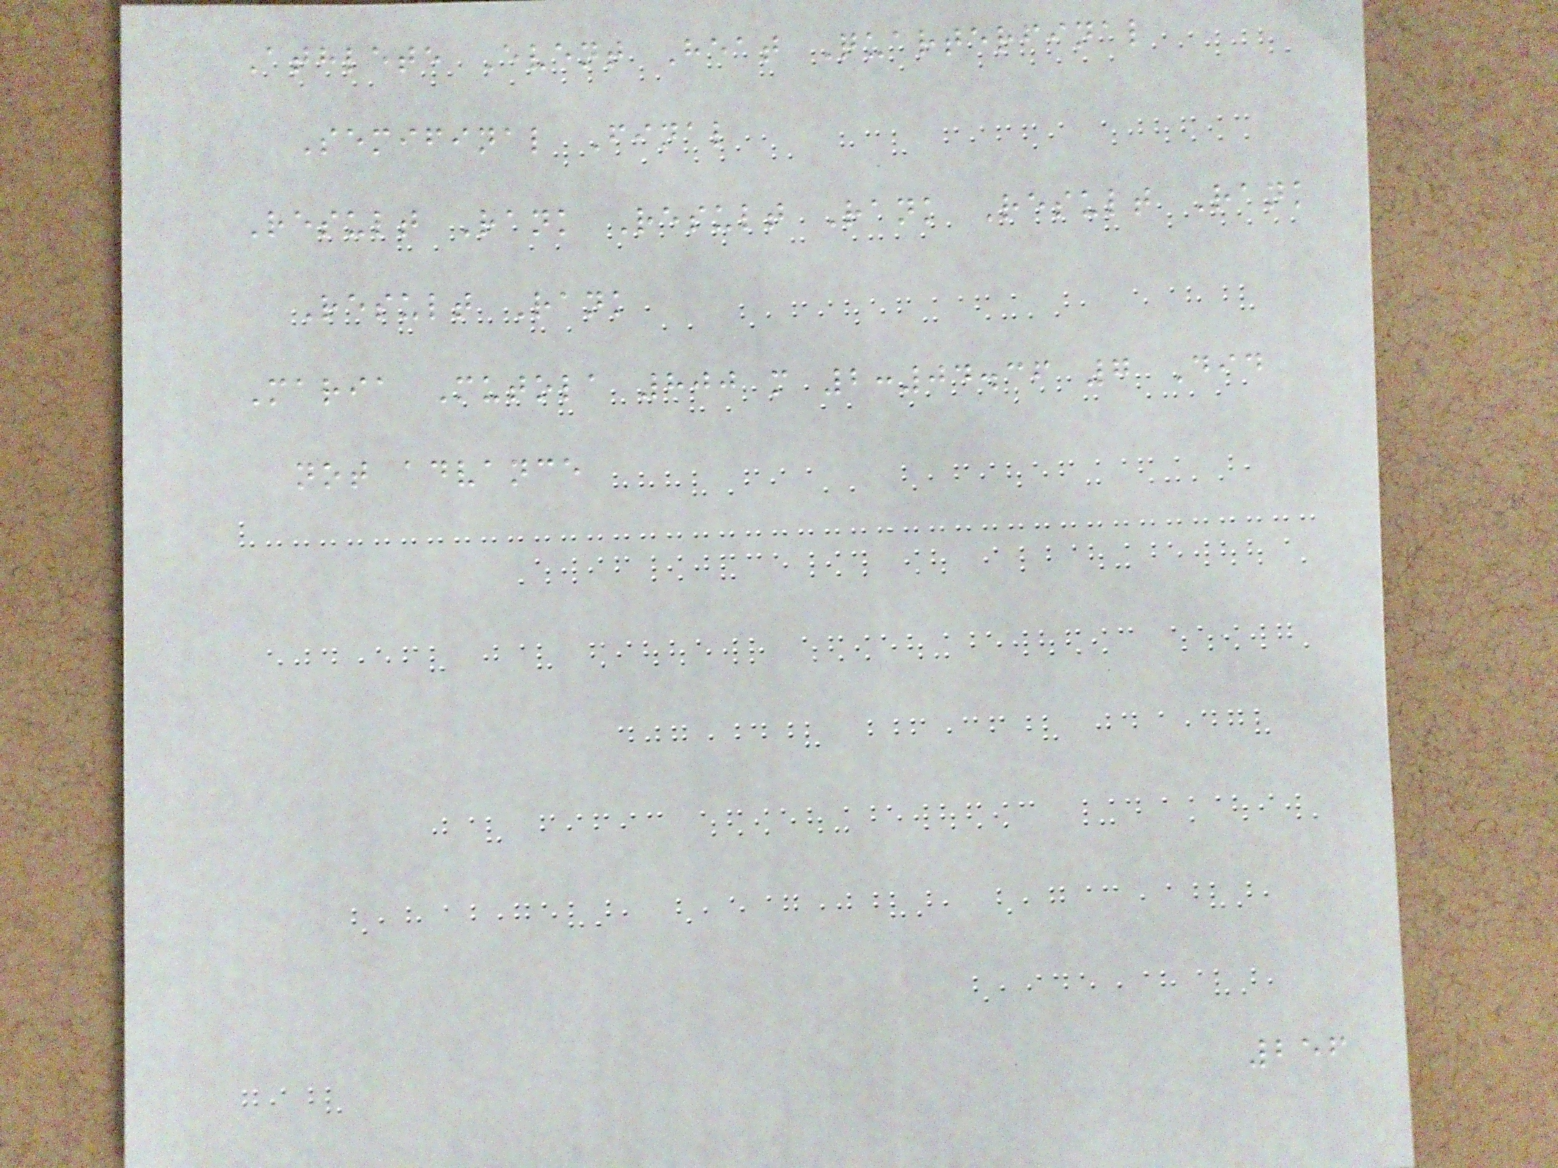Athlete Event Heat Quarterfinal
Semifinal Final
Result Rank Result Rank Result Rank
Result Rank
Maria Mutola 800 m 2:04.36 7 Did
not advance
256
